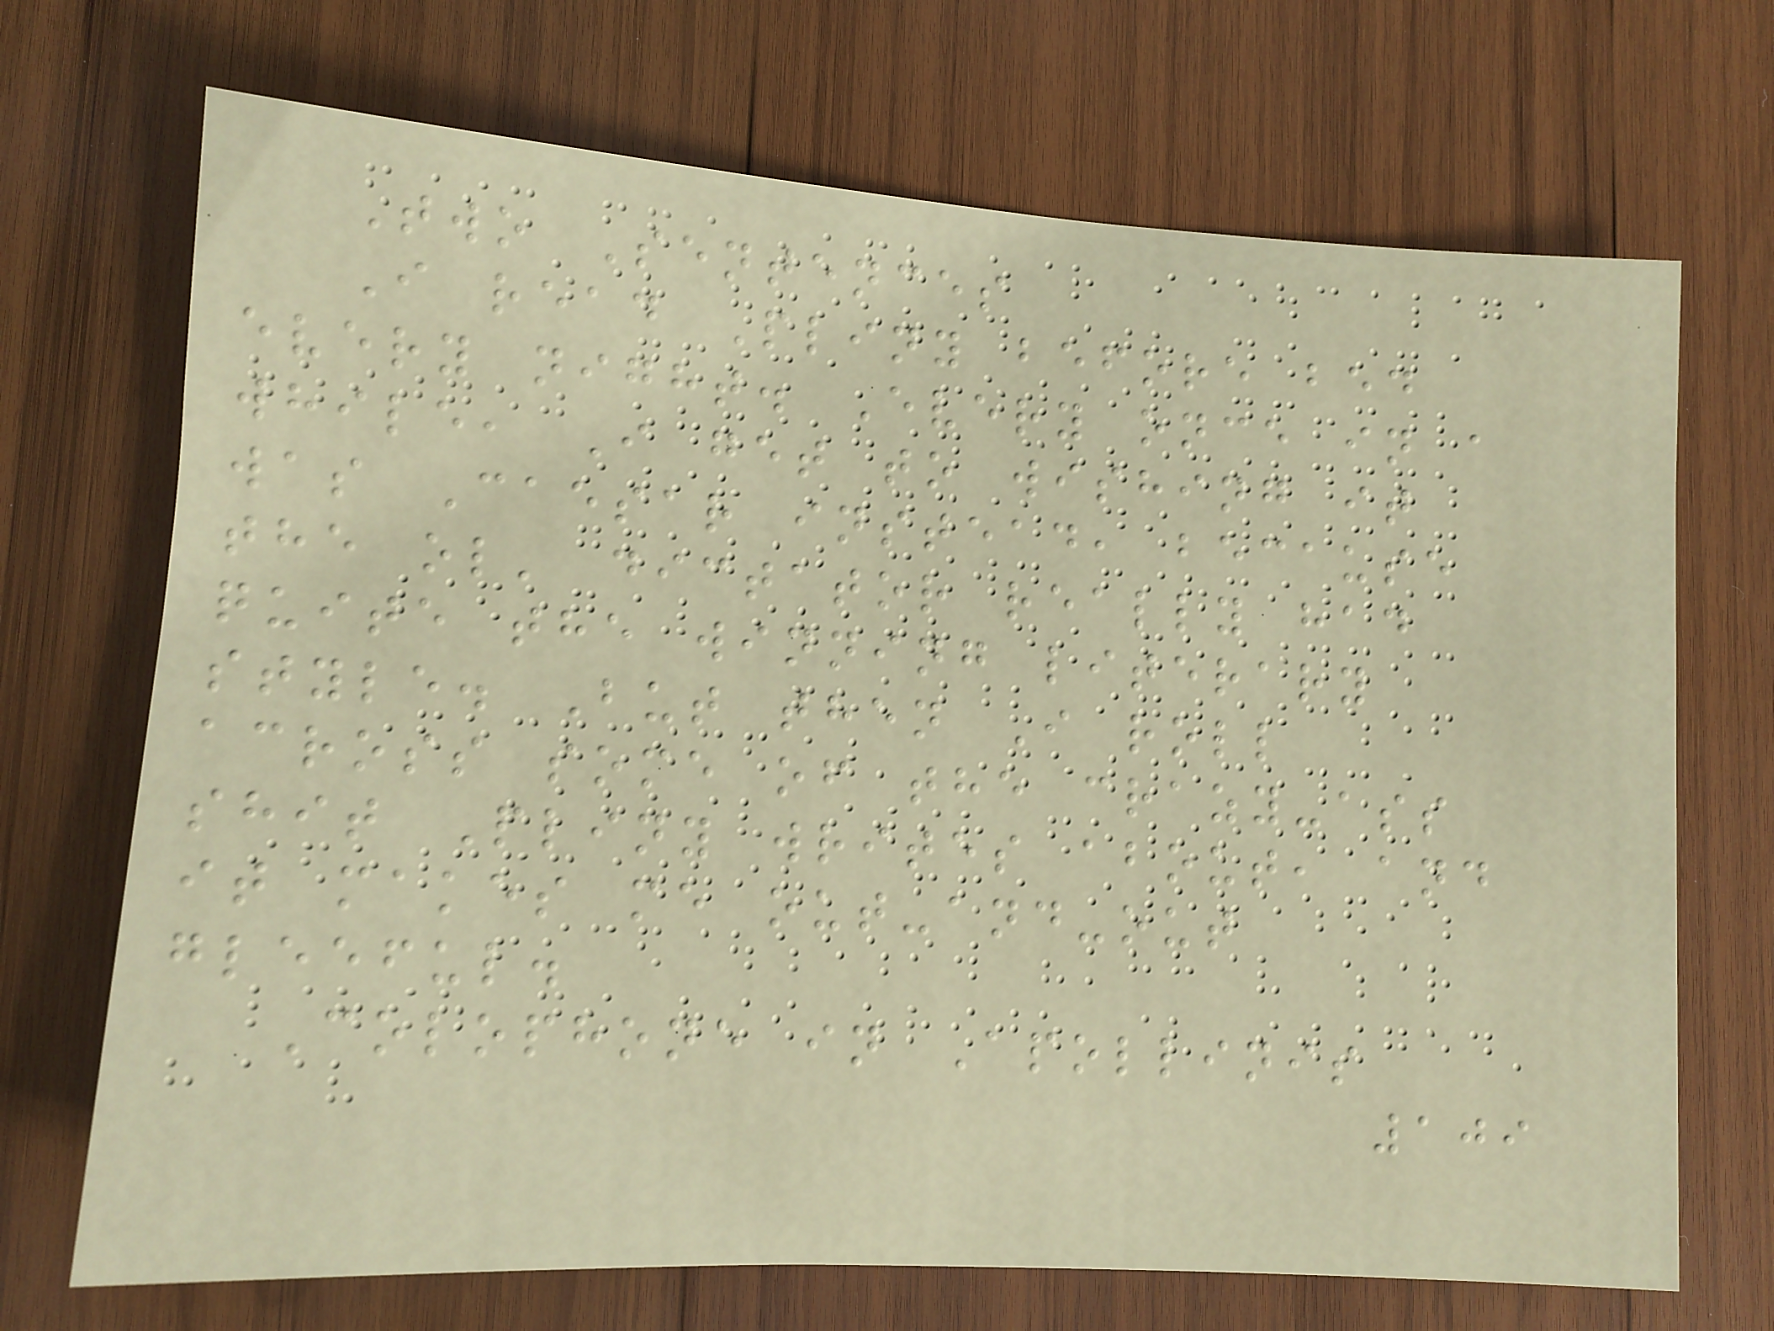Two Sentences
I read Pliny before bed
every night. Every once in a
while, I get to wishing it
was Caesar instead, because
the ol' dictator really had
quite the winning literary
style. But then I roll
across some of the crazy-ass
shit Pliny writes about, and
it makes me out-and-out
gleeful.
Colophone in Apollinis
109
